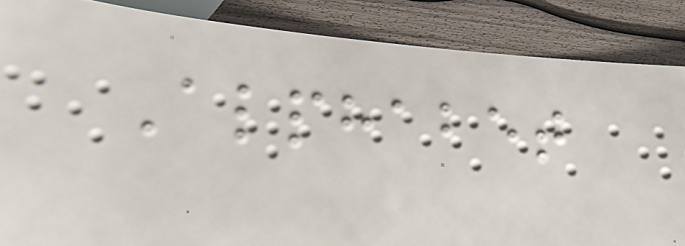Alphabet
